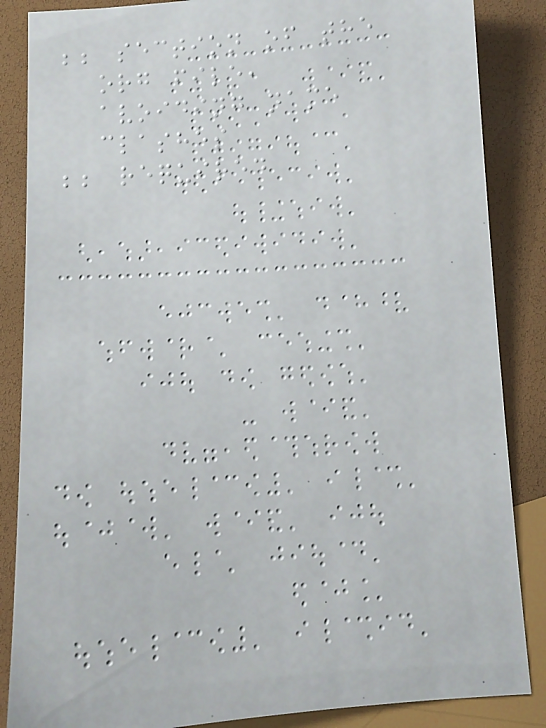;; section of the
org file,
avoiding name
clashes
;; required
